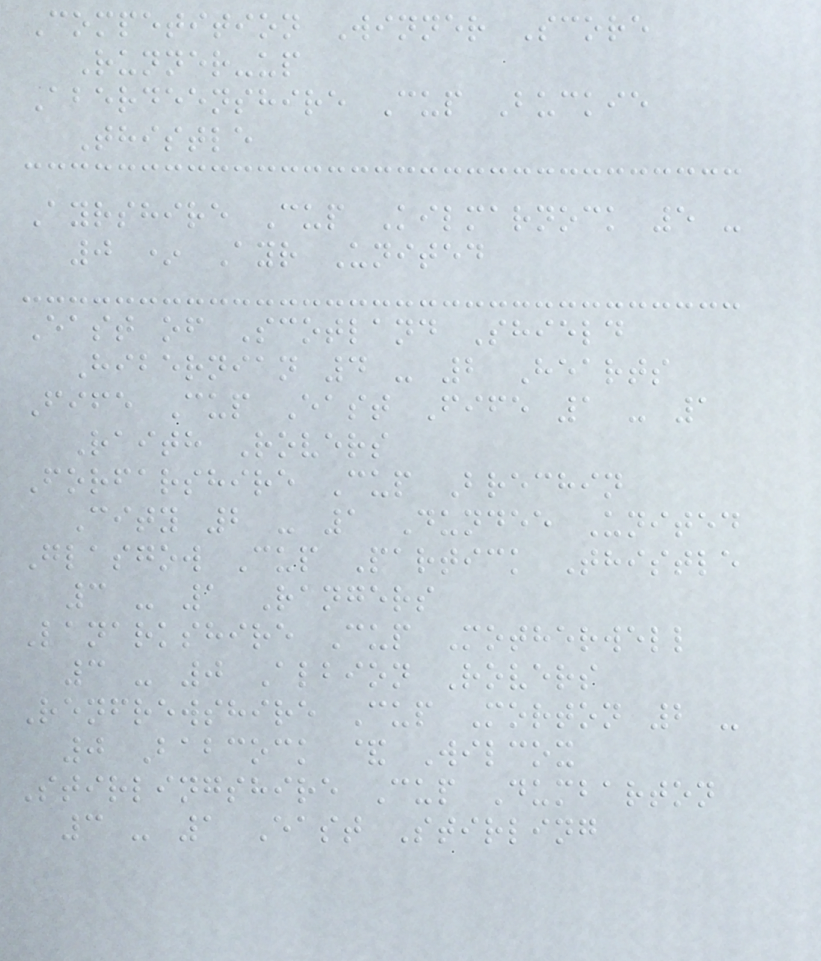Competition Winner Score
Runner-up
Aberdeenshire Cup Buckie
Thistle
Ayrshire Cup Kilmarnock 5 -
0 * Ayr United
East of Scotland Shield
Hibernian 4 - 2 Hearts
Fife Cup East Fife 1 - 1
Raith Rovers
Forfarshire Cup Brechin
City 2 - 1 Dundee United
Glasgow Cup Partick Thistle
3 - 1 Rangers
Lanarkshire Cup Motherwell
3 - 0 Albion Rovers
Renfrewshire Cup Morton 2 -
0 Babcock & Wilcox
Stirlingshire Cup Dumbarton
3 - 1 East Stirling
